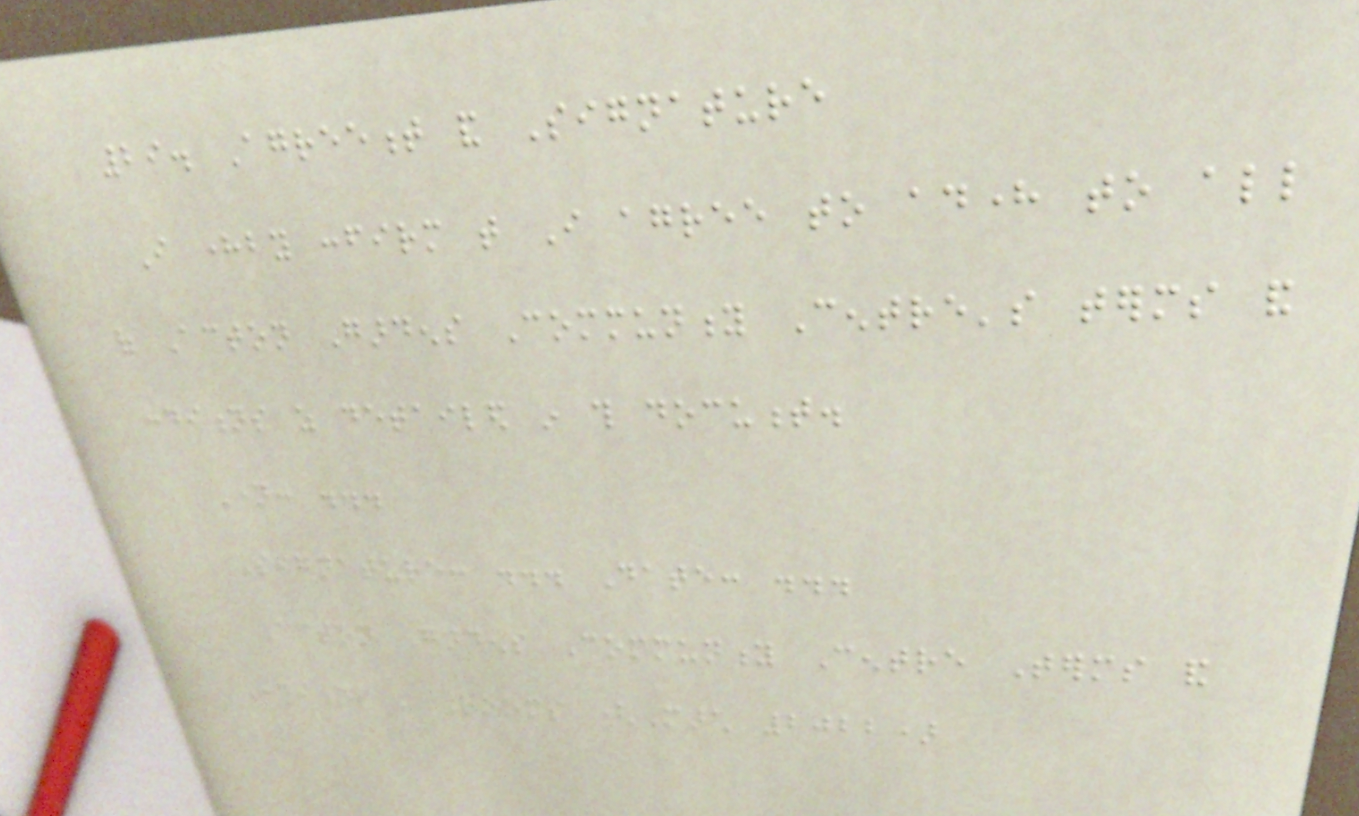29. Agreement and Signature
I hereby confirm that I agree to adhere to all
of Acton Gardens Community Centre's terms and
conditions as detailed in this document.
Name: ...
Signature: ... Date: ...
Acton Gardens Community Centre Terms and
Conditions - Rooms (March 2022)
